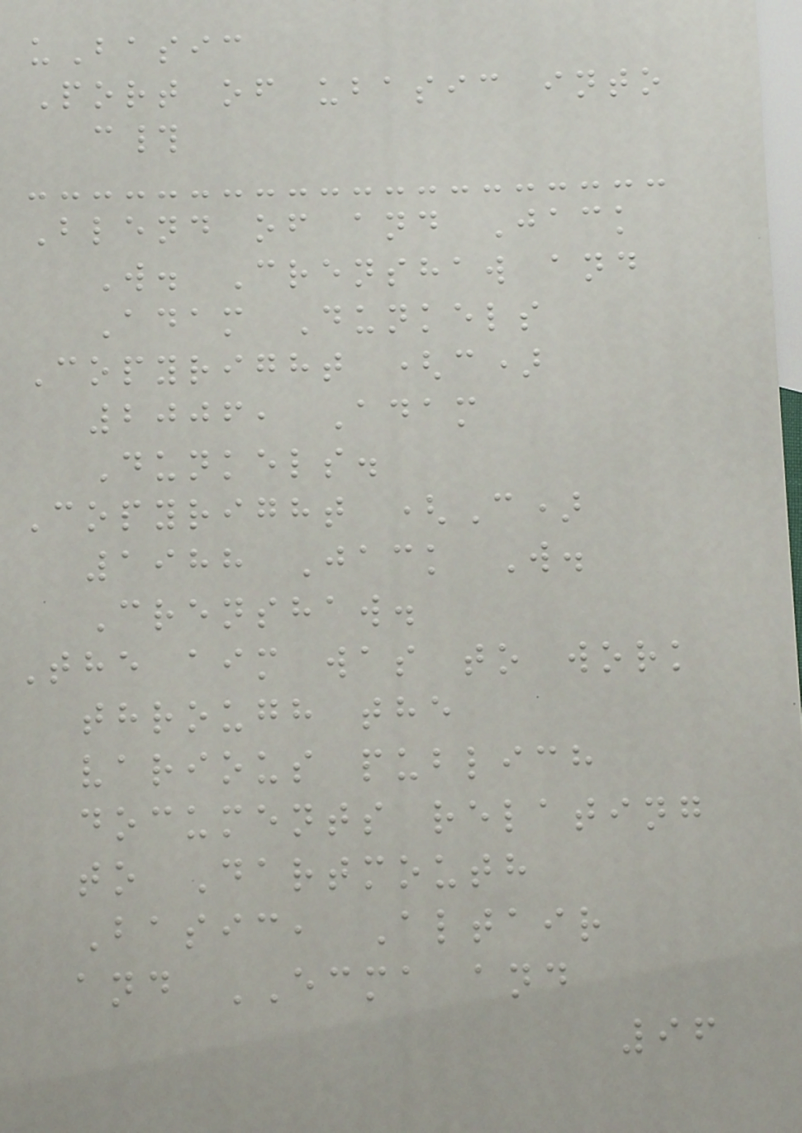uBasic
Port of ubasic into
c#
Blend of and Jack
W. Crenshaw and
Adam Dunkels
Copyright (c)
2006, Adam
Dunkels.
Copyright (C)
1988 Jack W.
Crenshaw.
The aim was to work
through the
various publich
documents relating
to Dartmouth
Basic, Altair
and ECMA and
96
